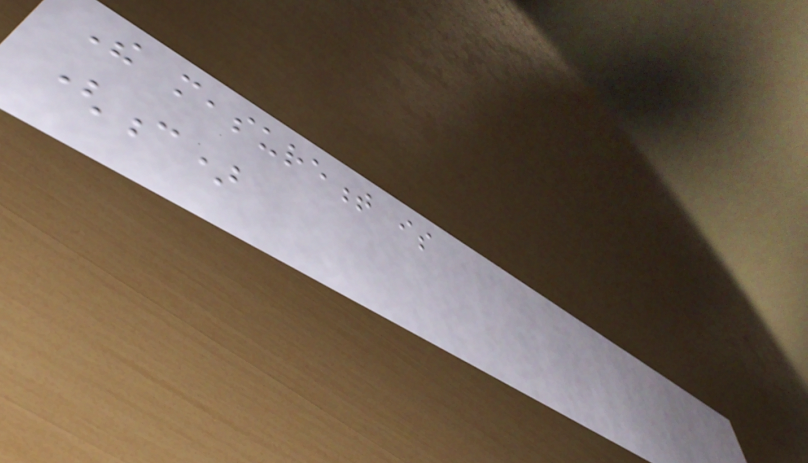The measurement is
(c)
